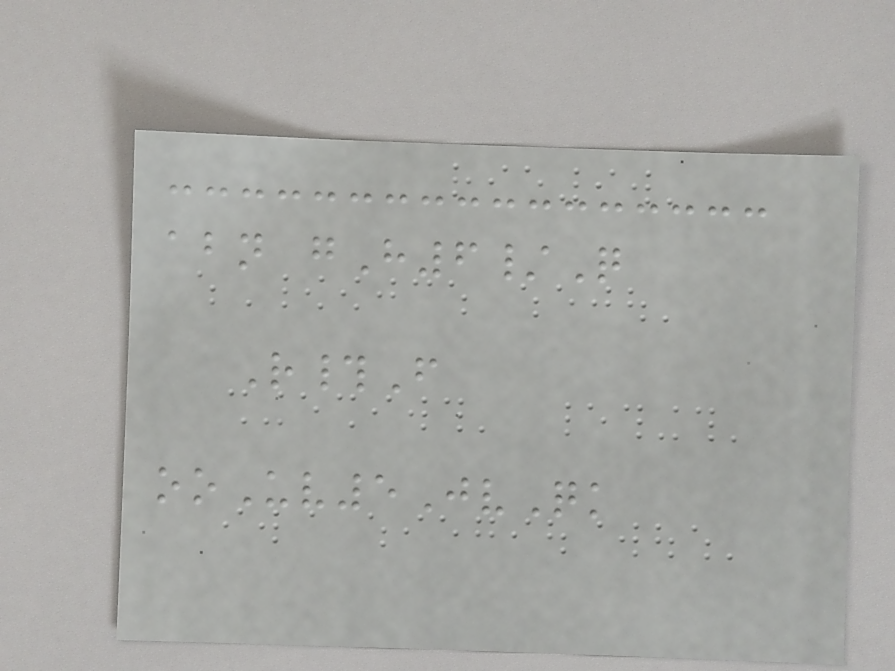abn gH6/Q
R#F
ooUv5JvQk
